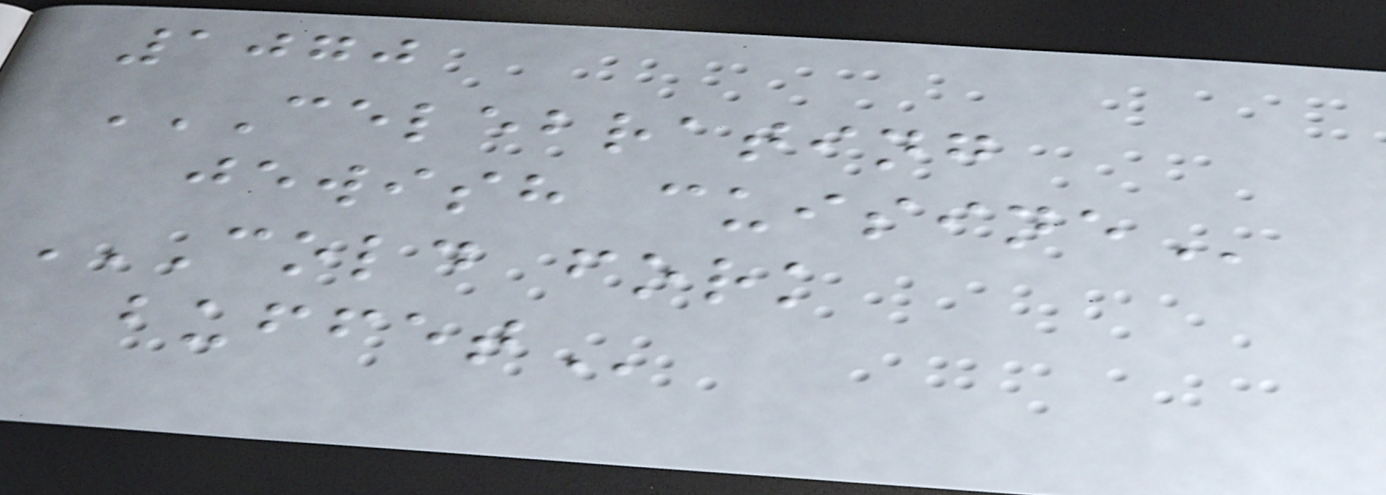1070
CELEBRATING
JEWISH CUISINE
COLD FORK
BUFFET
